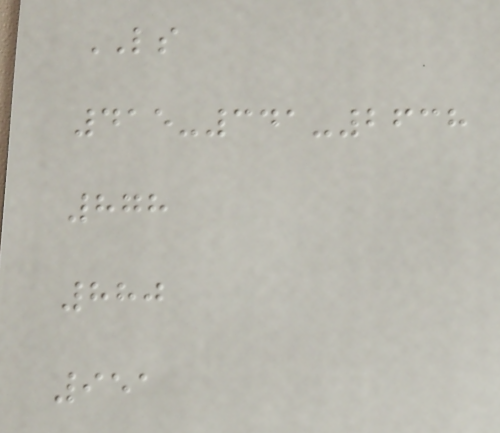LS
415-341-2638
878
880
951
